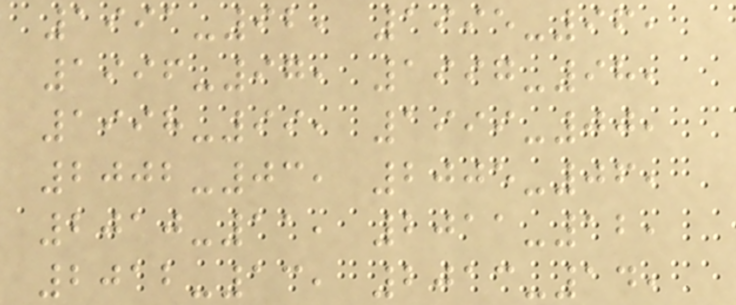1991-92, 1995-96,
1996-97, 1997-98,
1998-99, 1999-00,
2002-03, 2005-06,
2010-11, 2011-12,
2012-13, 2013-14,
